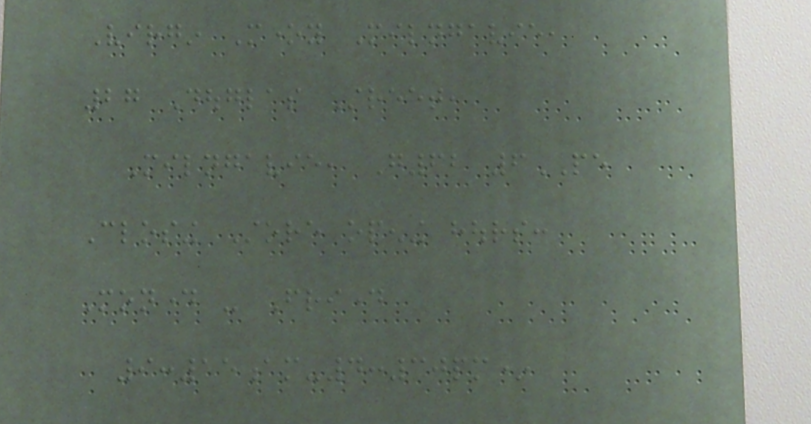Virgin Money Milngavie,
27 Douglas Street,
Milngavie, G62 6PE
Closing Store opening hours:
Monday - Friday
9:15am-4:30pm*
